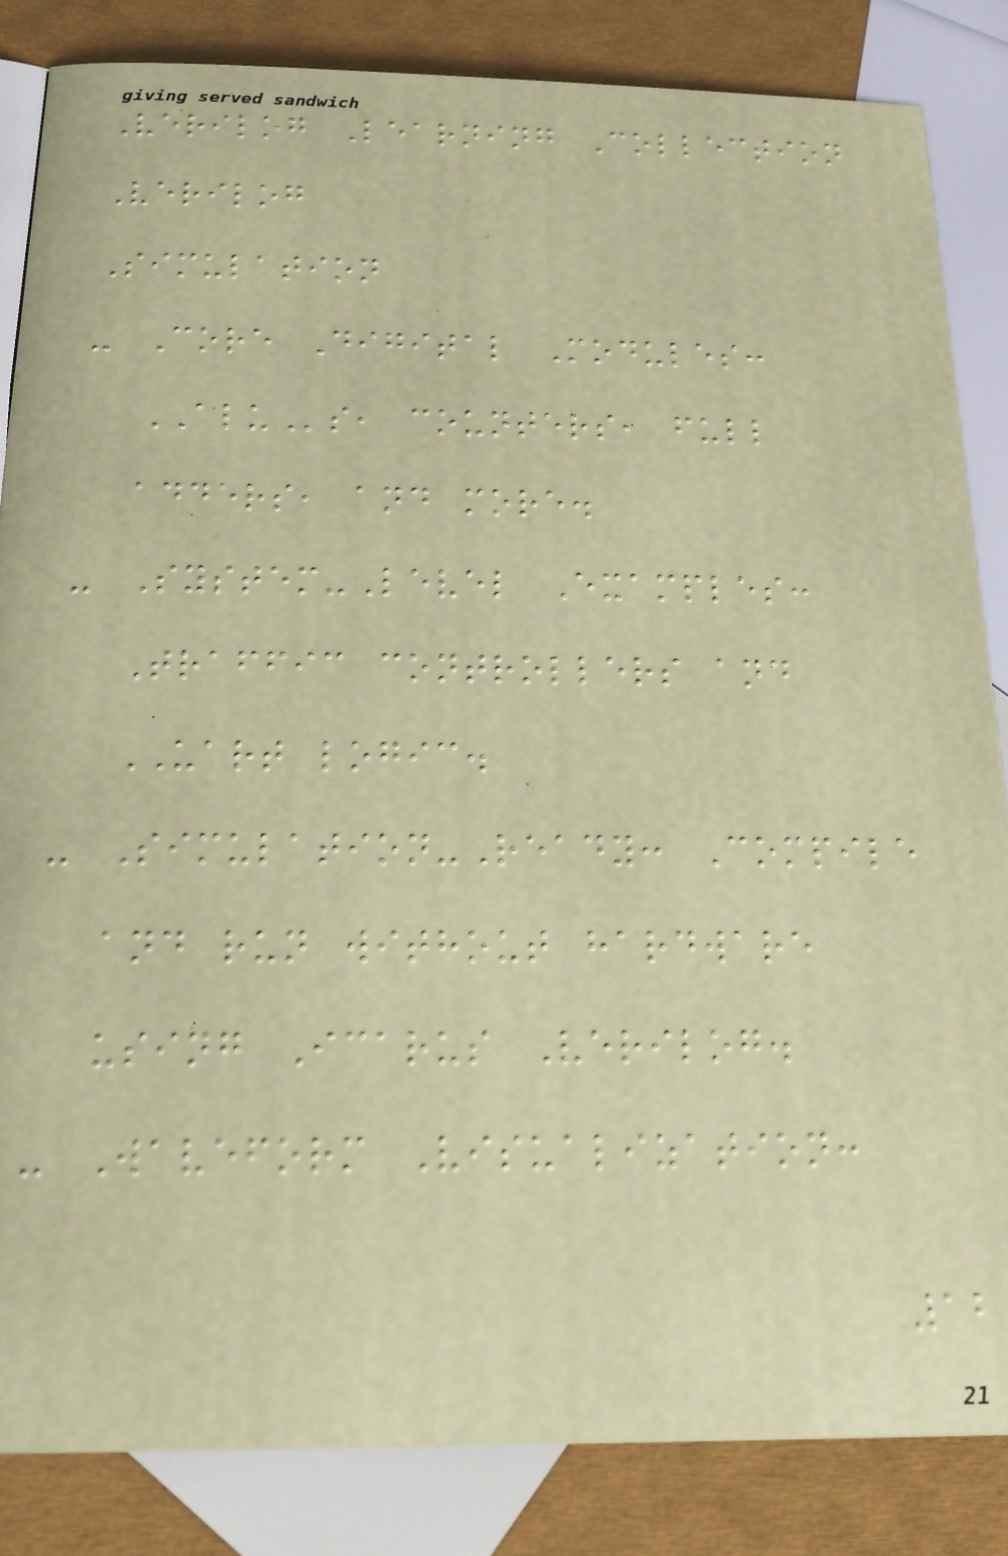Verilog Learning Collection
Verilog
Simulation
- Core Digital Modules:
ALUs, counters, full
adders, and more.
- System-Level Examples:
Traffic controllers and
UART logic.
- Simulation-Ready: Compile
and run without hardware
using Icarus Verilog.
- Waveform Visualization:
12
